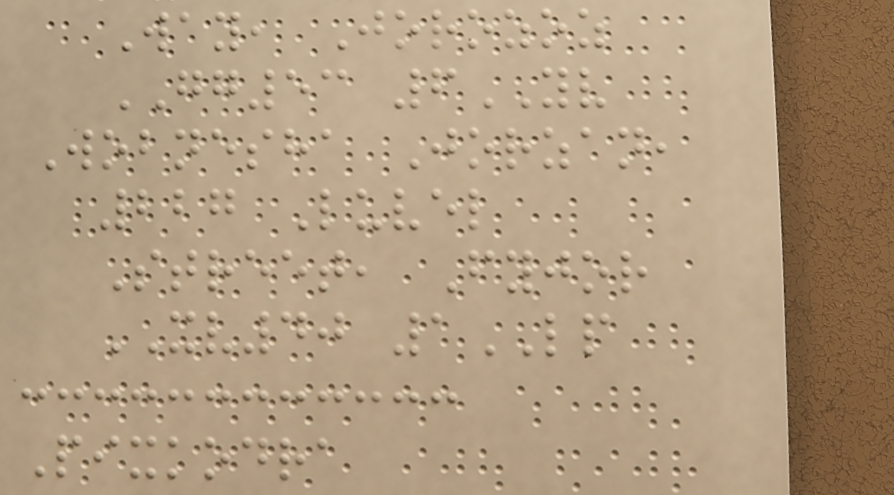Way, Jorozoz
GG53 6YV
Wobnesha Jorzan,
227 Luvel
Street, Fyjor
XV40 1LP
Pixkodra
